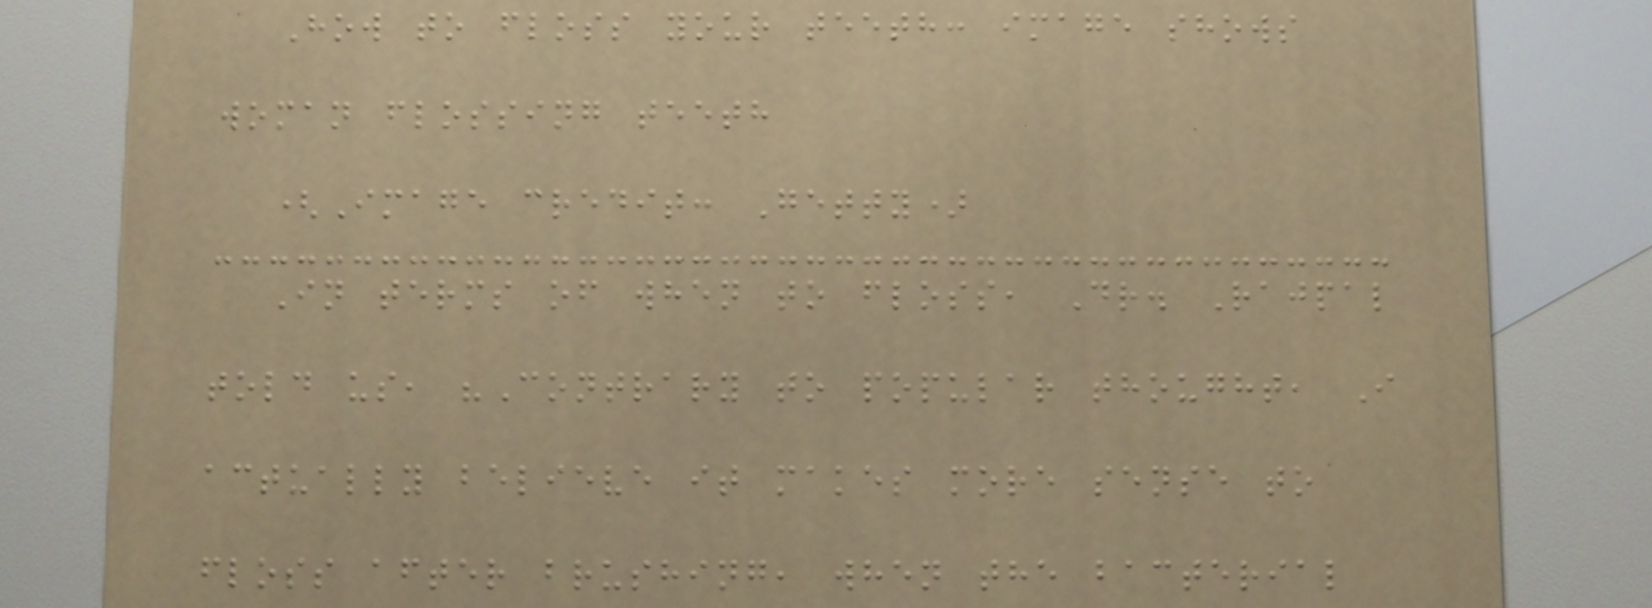How to floss your teeth: image shows
woman flossing teeth
(Image credit: Getty)
In terms of when to floss, Dr. Rajpal
told us, "Contrary to popular thought, I
actually believe it makes more sense to
floss after brushing, when the bacterial
